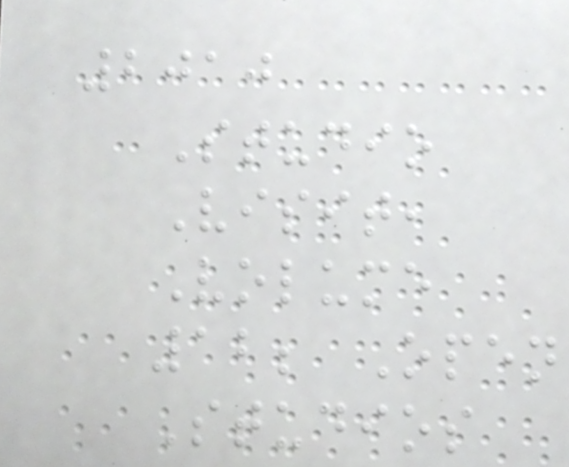2010
Studio
Visit,
Volume
12; Open
Studios
